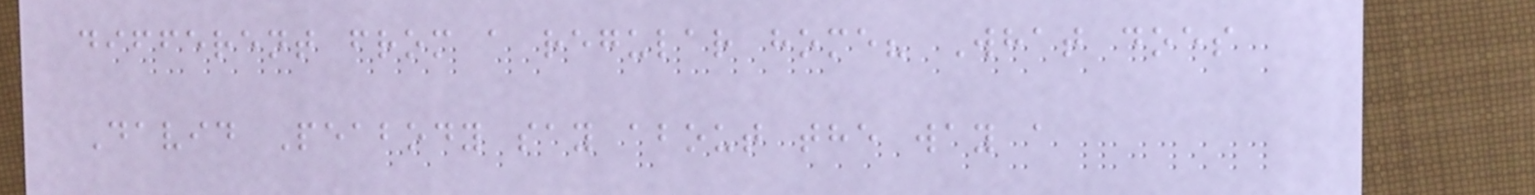different from a regular home? What does
David Peabody say about the way a
